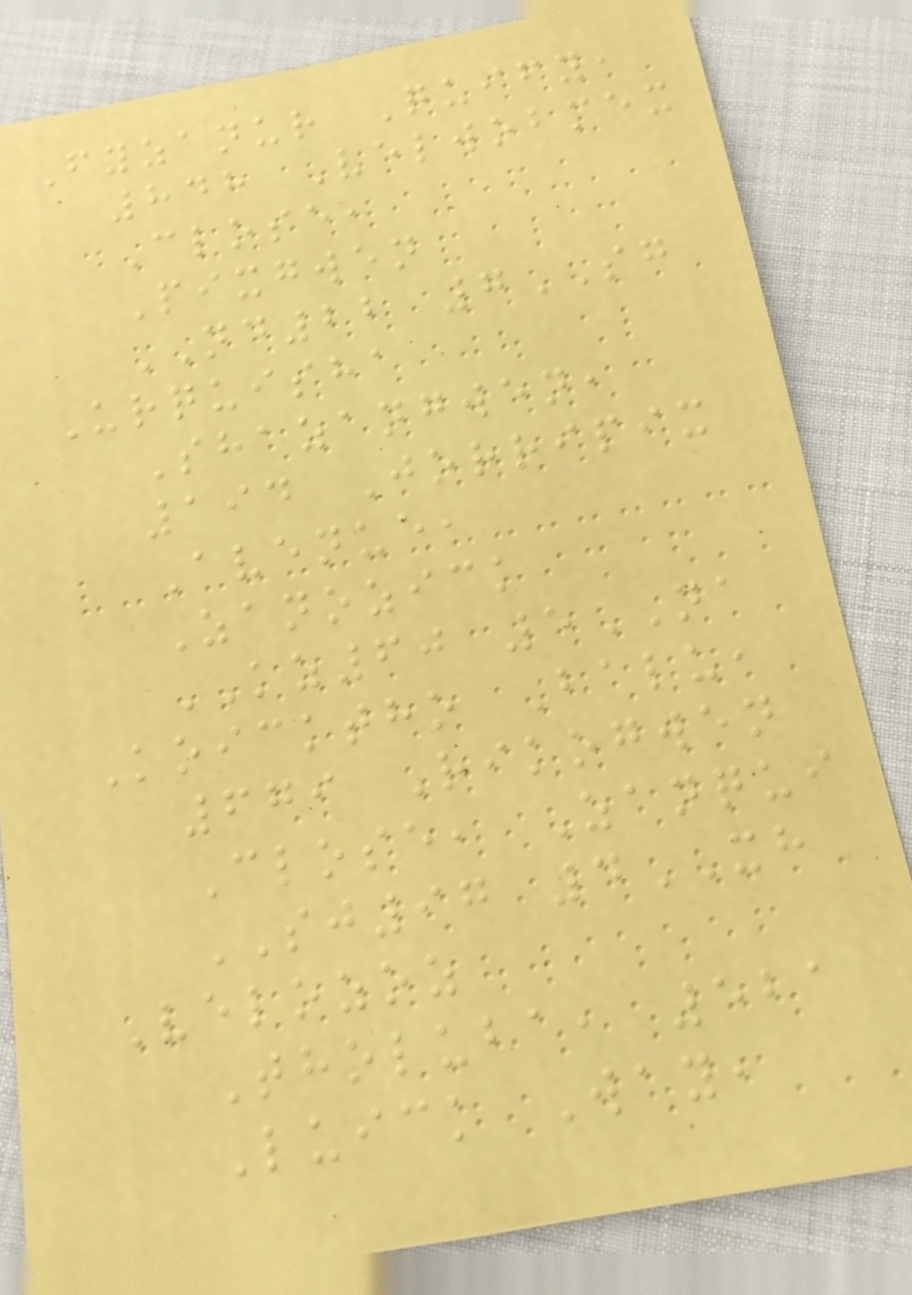Fyzanur Quify,
848 Velwobmex
Close,
Pixgwen
ND22 7SG
Urquisha
Shazangwen,
194 Jorripix
Avenue,
Zanozick
KZ60 5NA
Koicktho Balu,
679 Rikogwen
Close, Zanqui
SJ97 4XH
Velozoz
Tholuba, 521
Luick Way,
